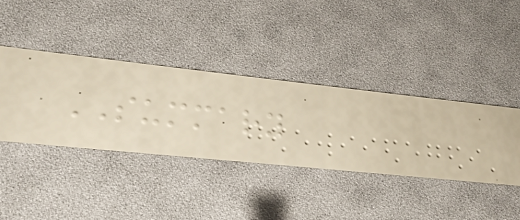SUMMARY
